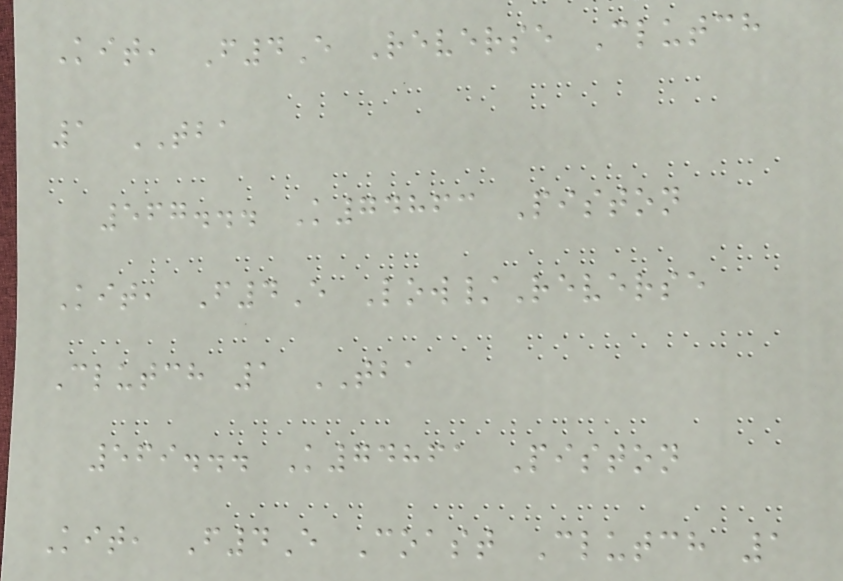Kit, F4E Reverse Clutch
1 TBA
567... K74863 Piston
Kit, F4E Low/Reverse
Clutch 1 TBA
569... K74861 Piston
Kit, F4E Coast Clutch 1
